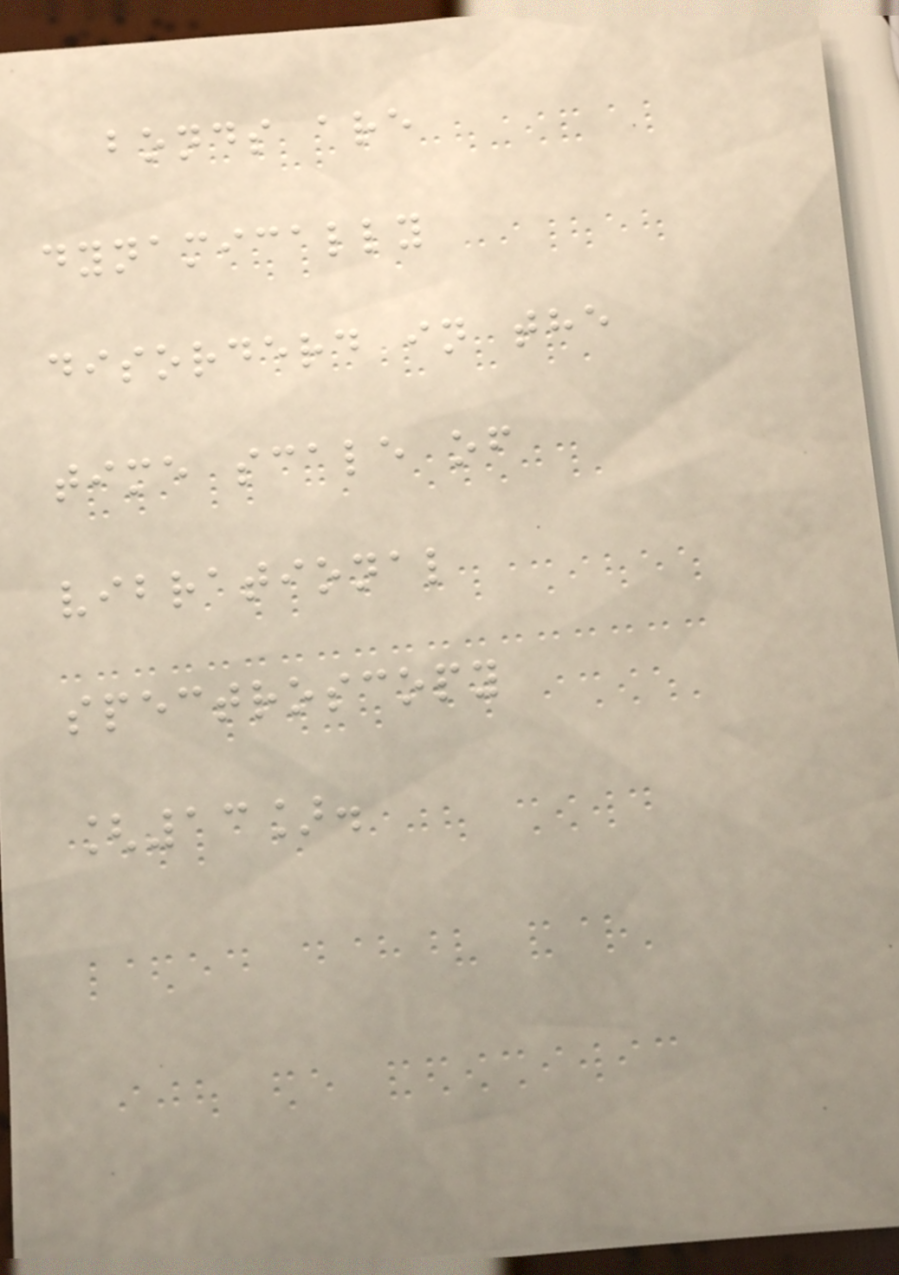bonds are
dynamically
disorderd in the
time scale of
vibrational
spectroscopy
[13].
